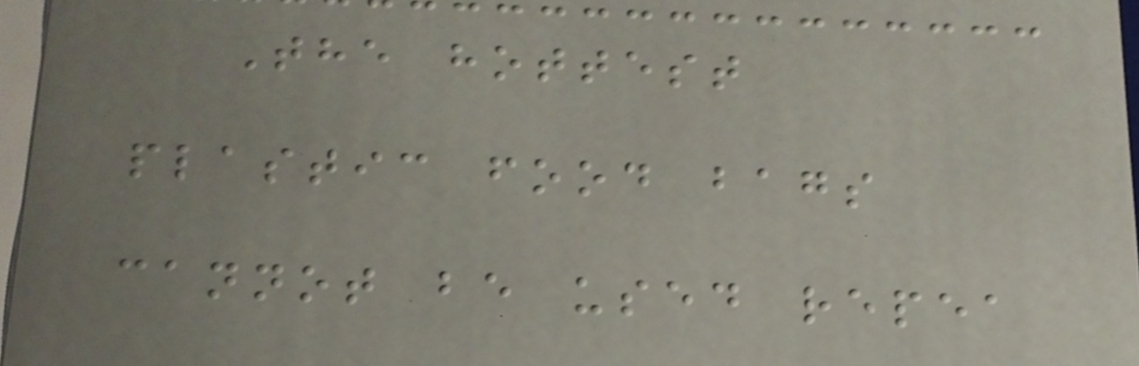The hottest
plastic food bags
cannot be used repea
